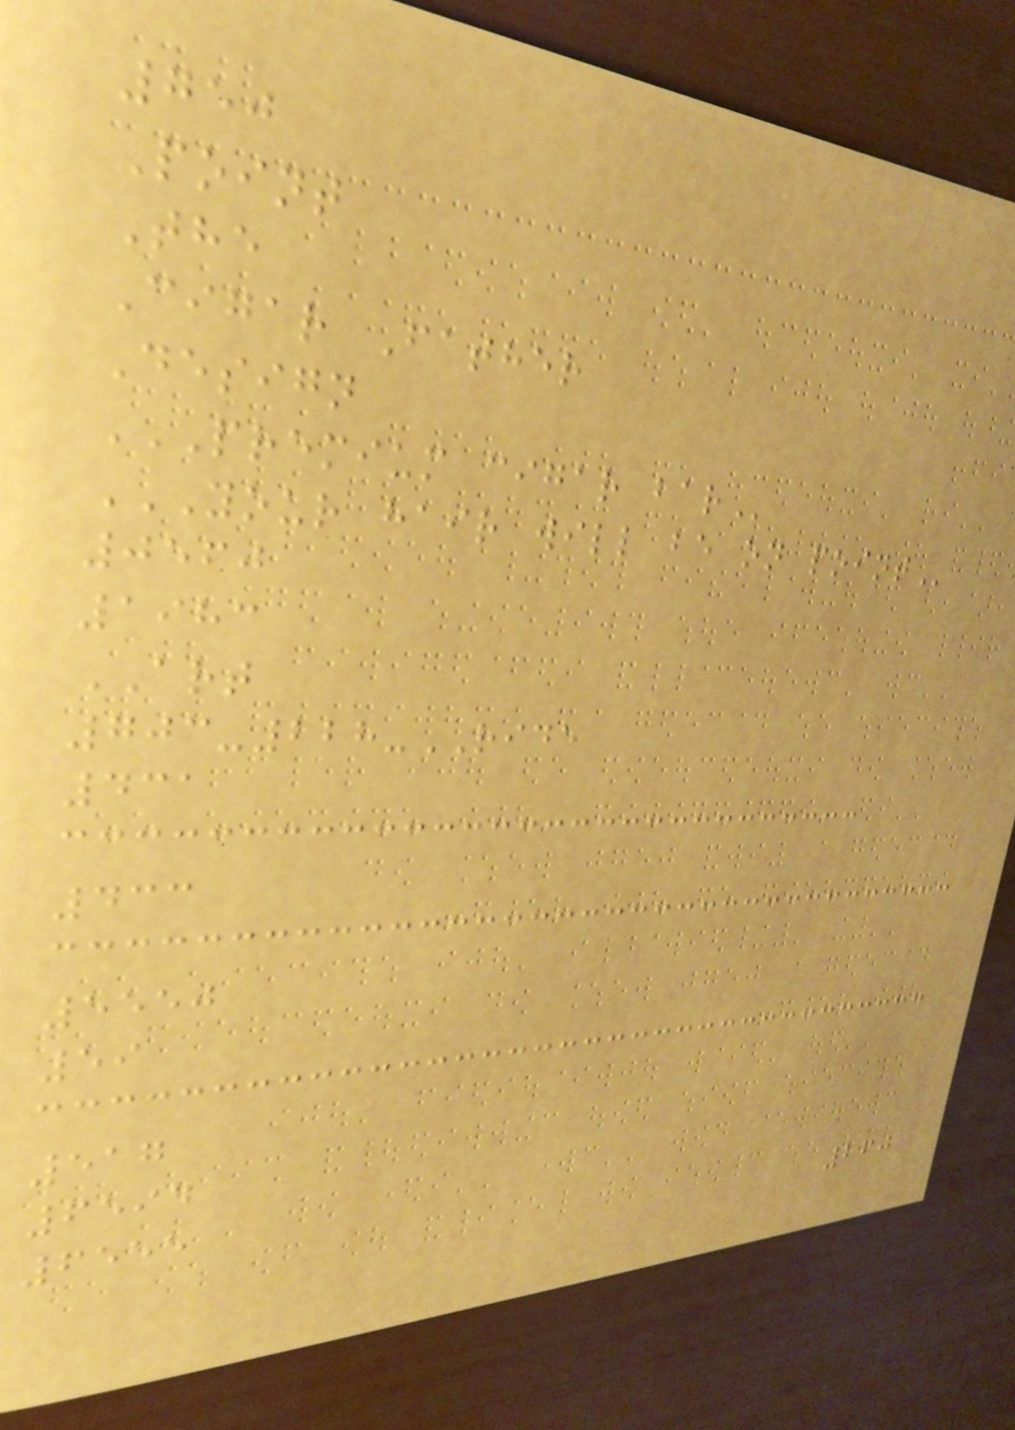750
Point
The
Cigar Father
Design
PREMIUM CIGAR BAR
YOUR HAIR WILL BE ON POINT
0560
1983
ART
703-228-RIDE
431
433
5550
59
517
6594
6555
260
